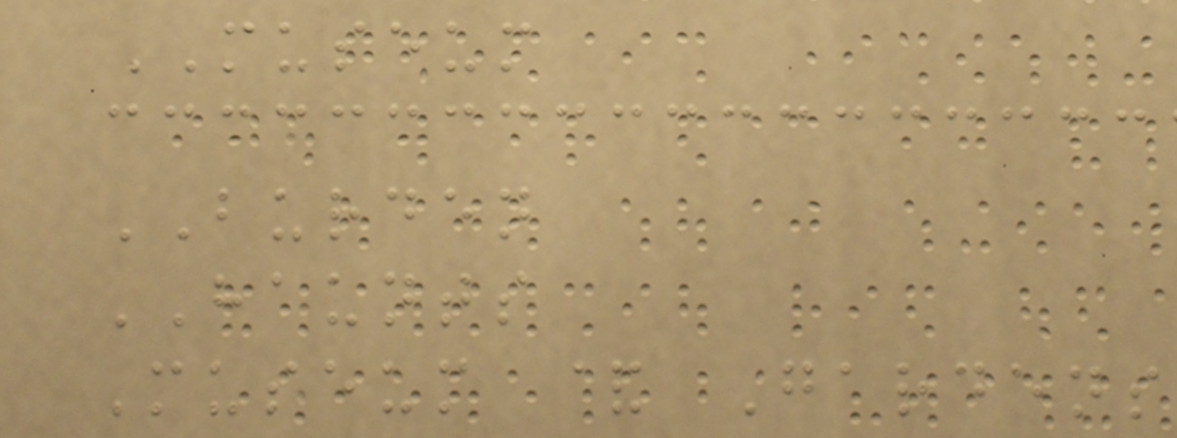MUSEUM
BURDEN
HAUNTS
Museum & Gardens
